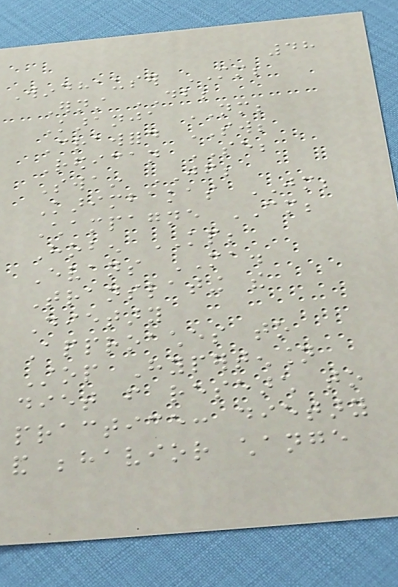48
Windhauser MM;
Ernst DB;
Karanja NM;
Crawford SW;
Redican SE;
Swain JF;
Karimbakas JM;
Champagne CM;
Hoben KP;
Evans MA.
Translating the
Dietary
Approaches to
Stop Hypertension
diet from research to
practice: dietary
and behavior change
